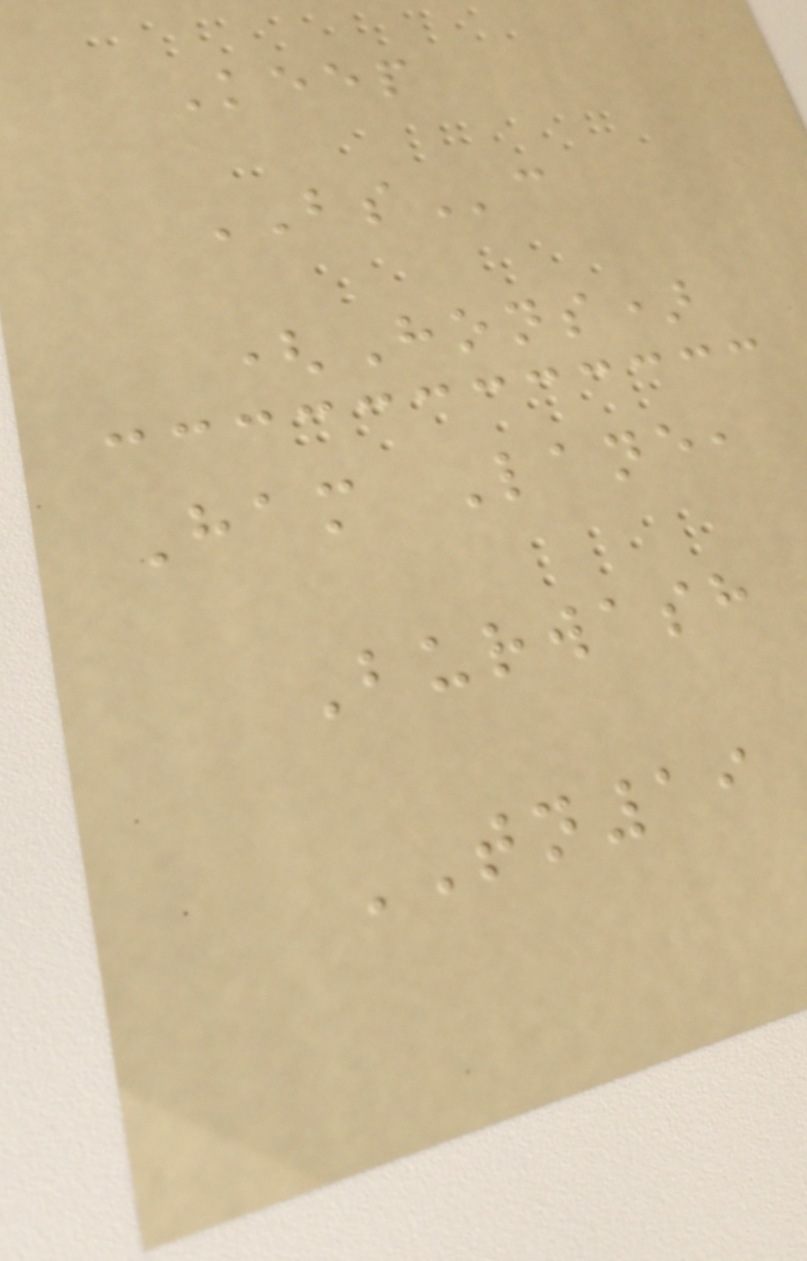Keep
BSc
(Hons)
Ham Lane,
Burwash
TN19
